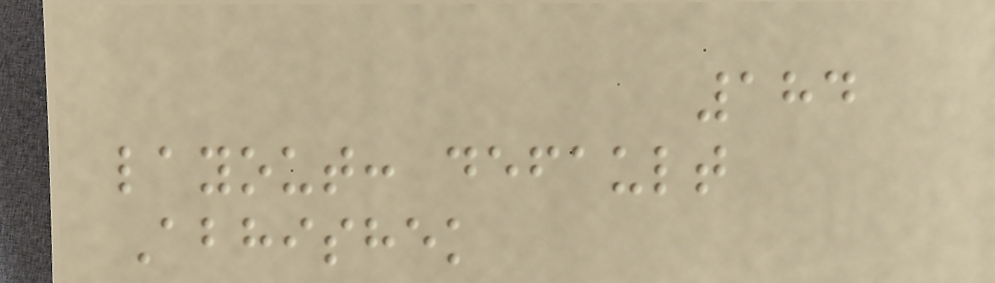184
layout: default
Abhishek
